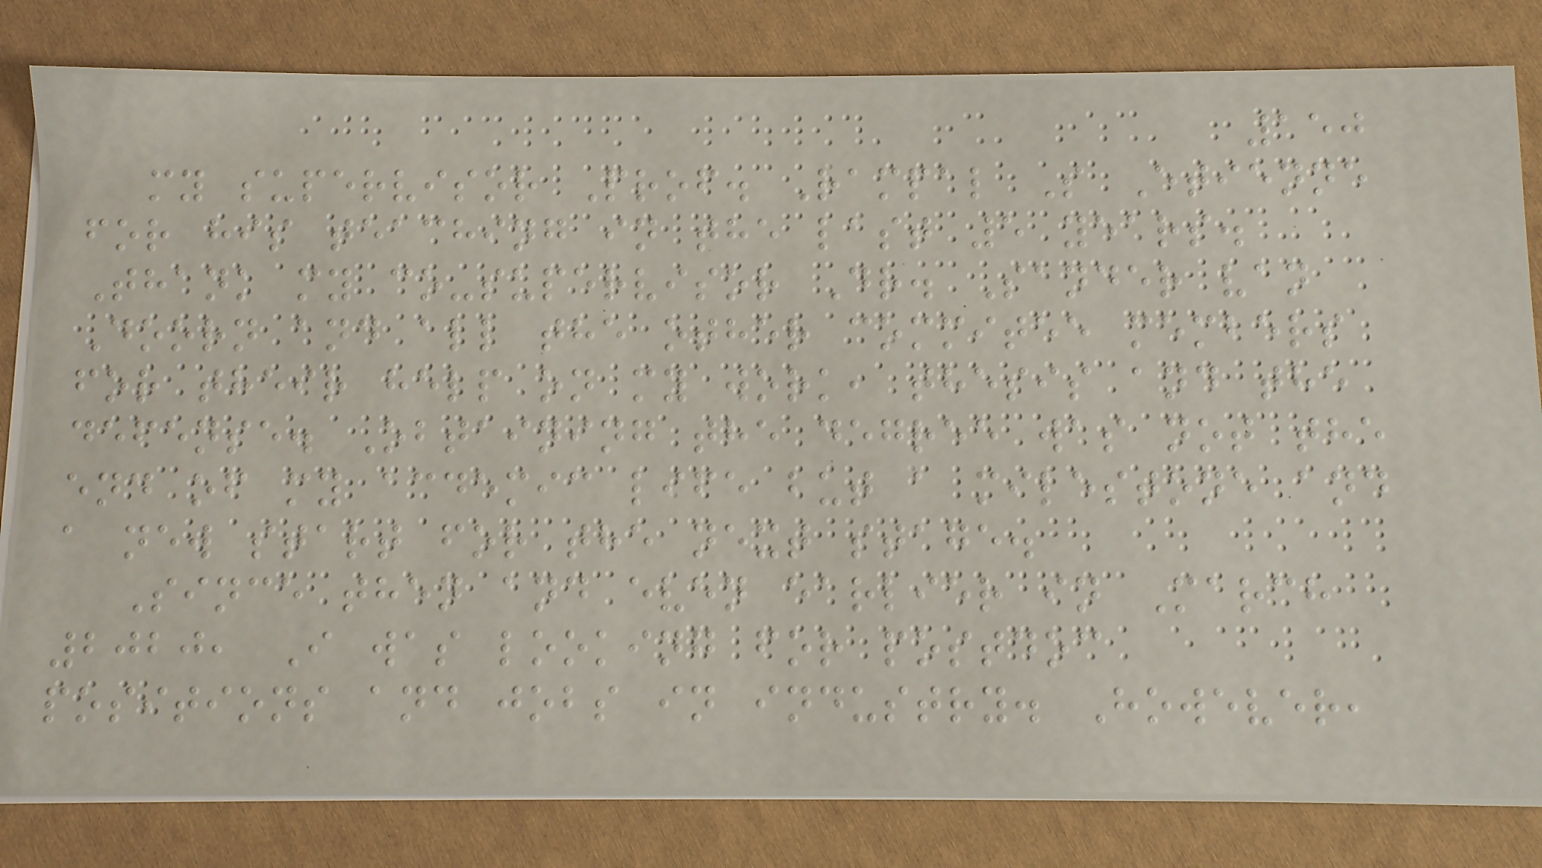150
my supervisor Prof. Rampal S Etienne
for his teaching in the last 5 years.
Thank my co-supervisor Dr. Sander van
Doorn and all the other commitee members
for their help on my work, thesis and the
defense. Obtaining the degree was not the
end of my acdemic life but a milestone and
a new start for the next stage.
Since then and even earlier in March
2020, I was looking for postdoc
positions and jobs in industry. However,
